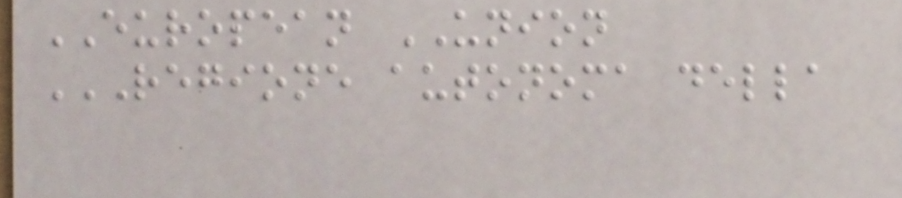EUROPEAN UNION
REGIONE AUTONOMA DELLA
